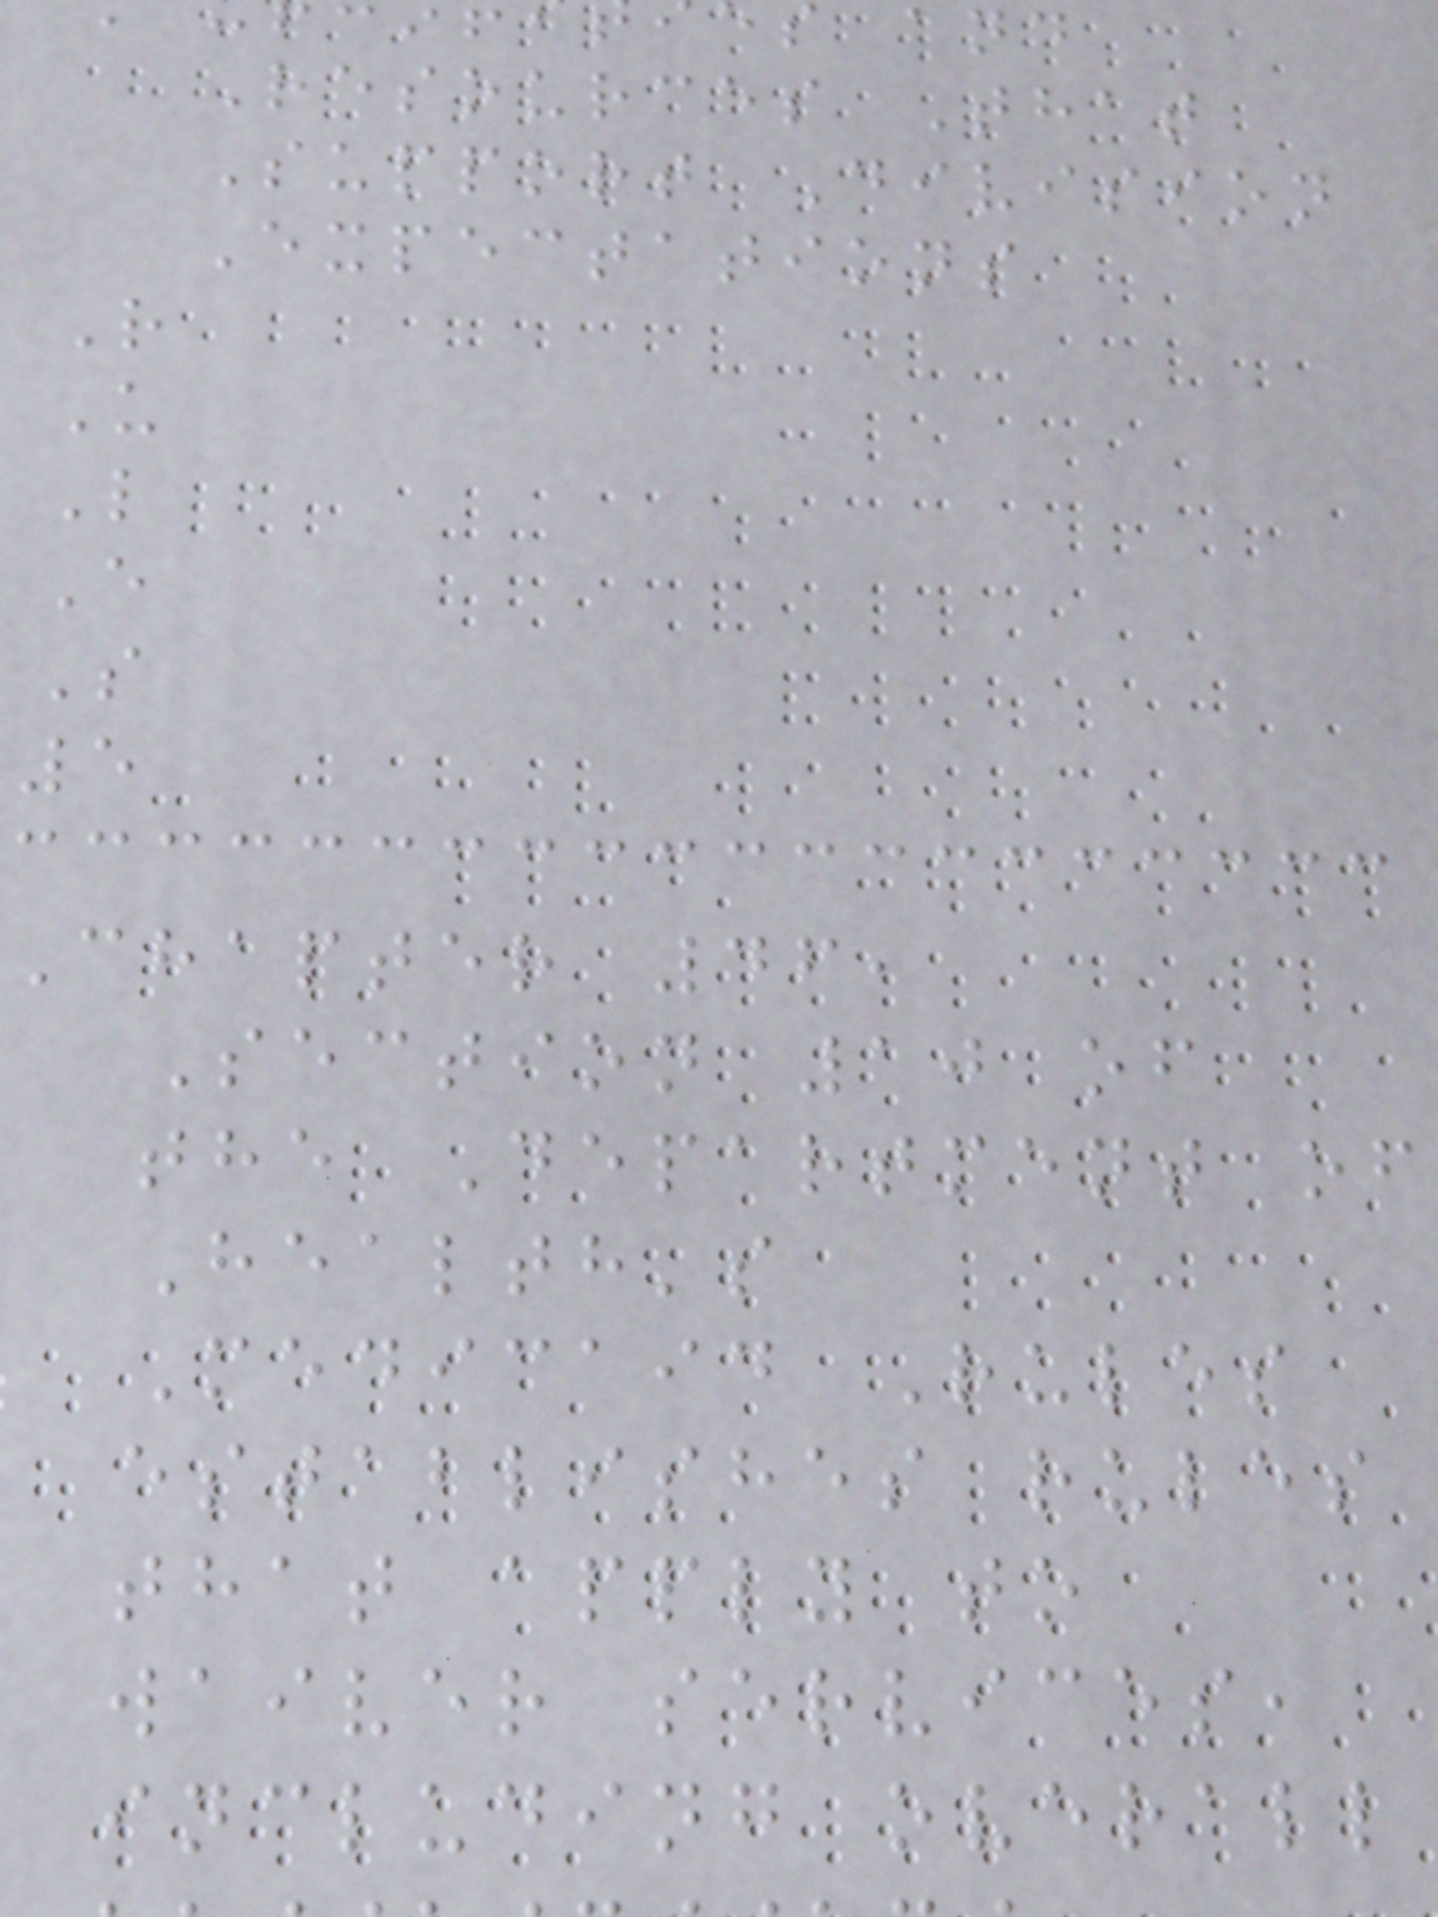Resources That
Support Division
Expectations
R
U
L
E
S
5
Chapter 46,
Section 10 of
the Department of
Health's
Medicaid Rules
establishes rules
that apply to
waiver services,
including overall
